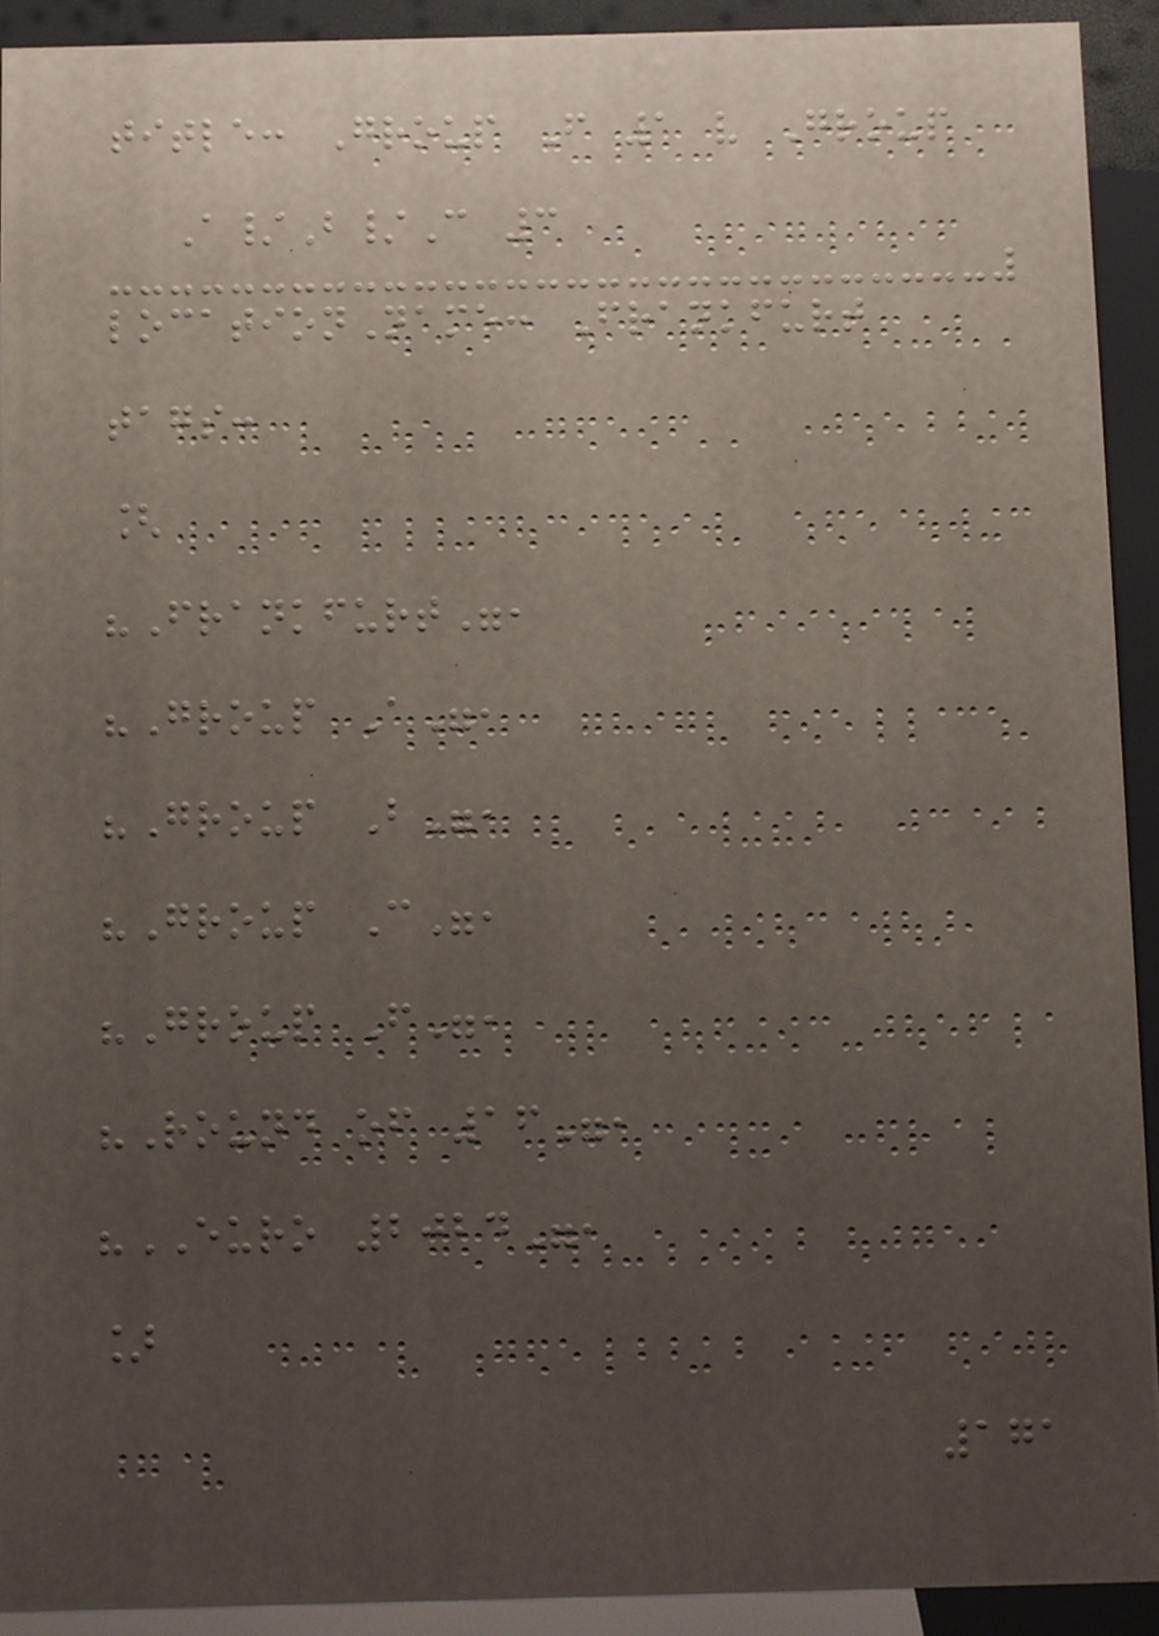title: Group F 1 v Group
A/B/C 3
locationName: Frankfurt
tags:
[
"Frankfurt",
"Group A",
"Group B",
"Group C",
"Group F",
"Round of 16",
"EURO 2024",
]
171
